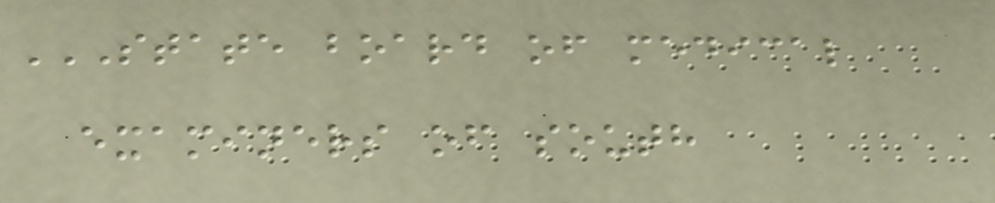STATE BOARD OF MEDICAL
EXAMINERS OF SOUTH
